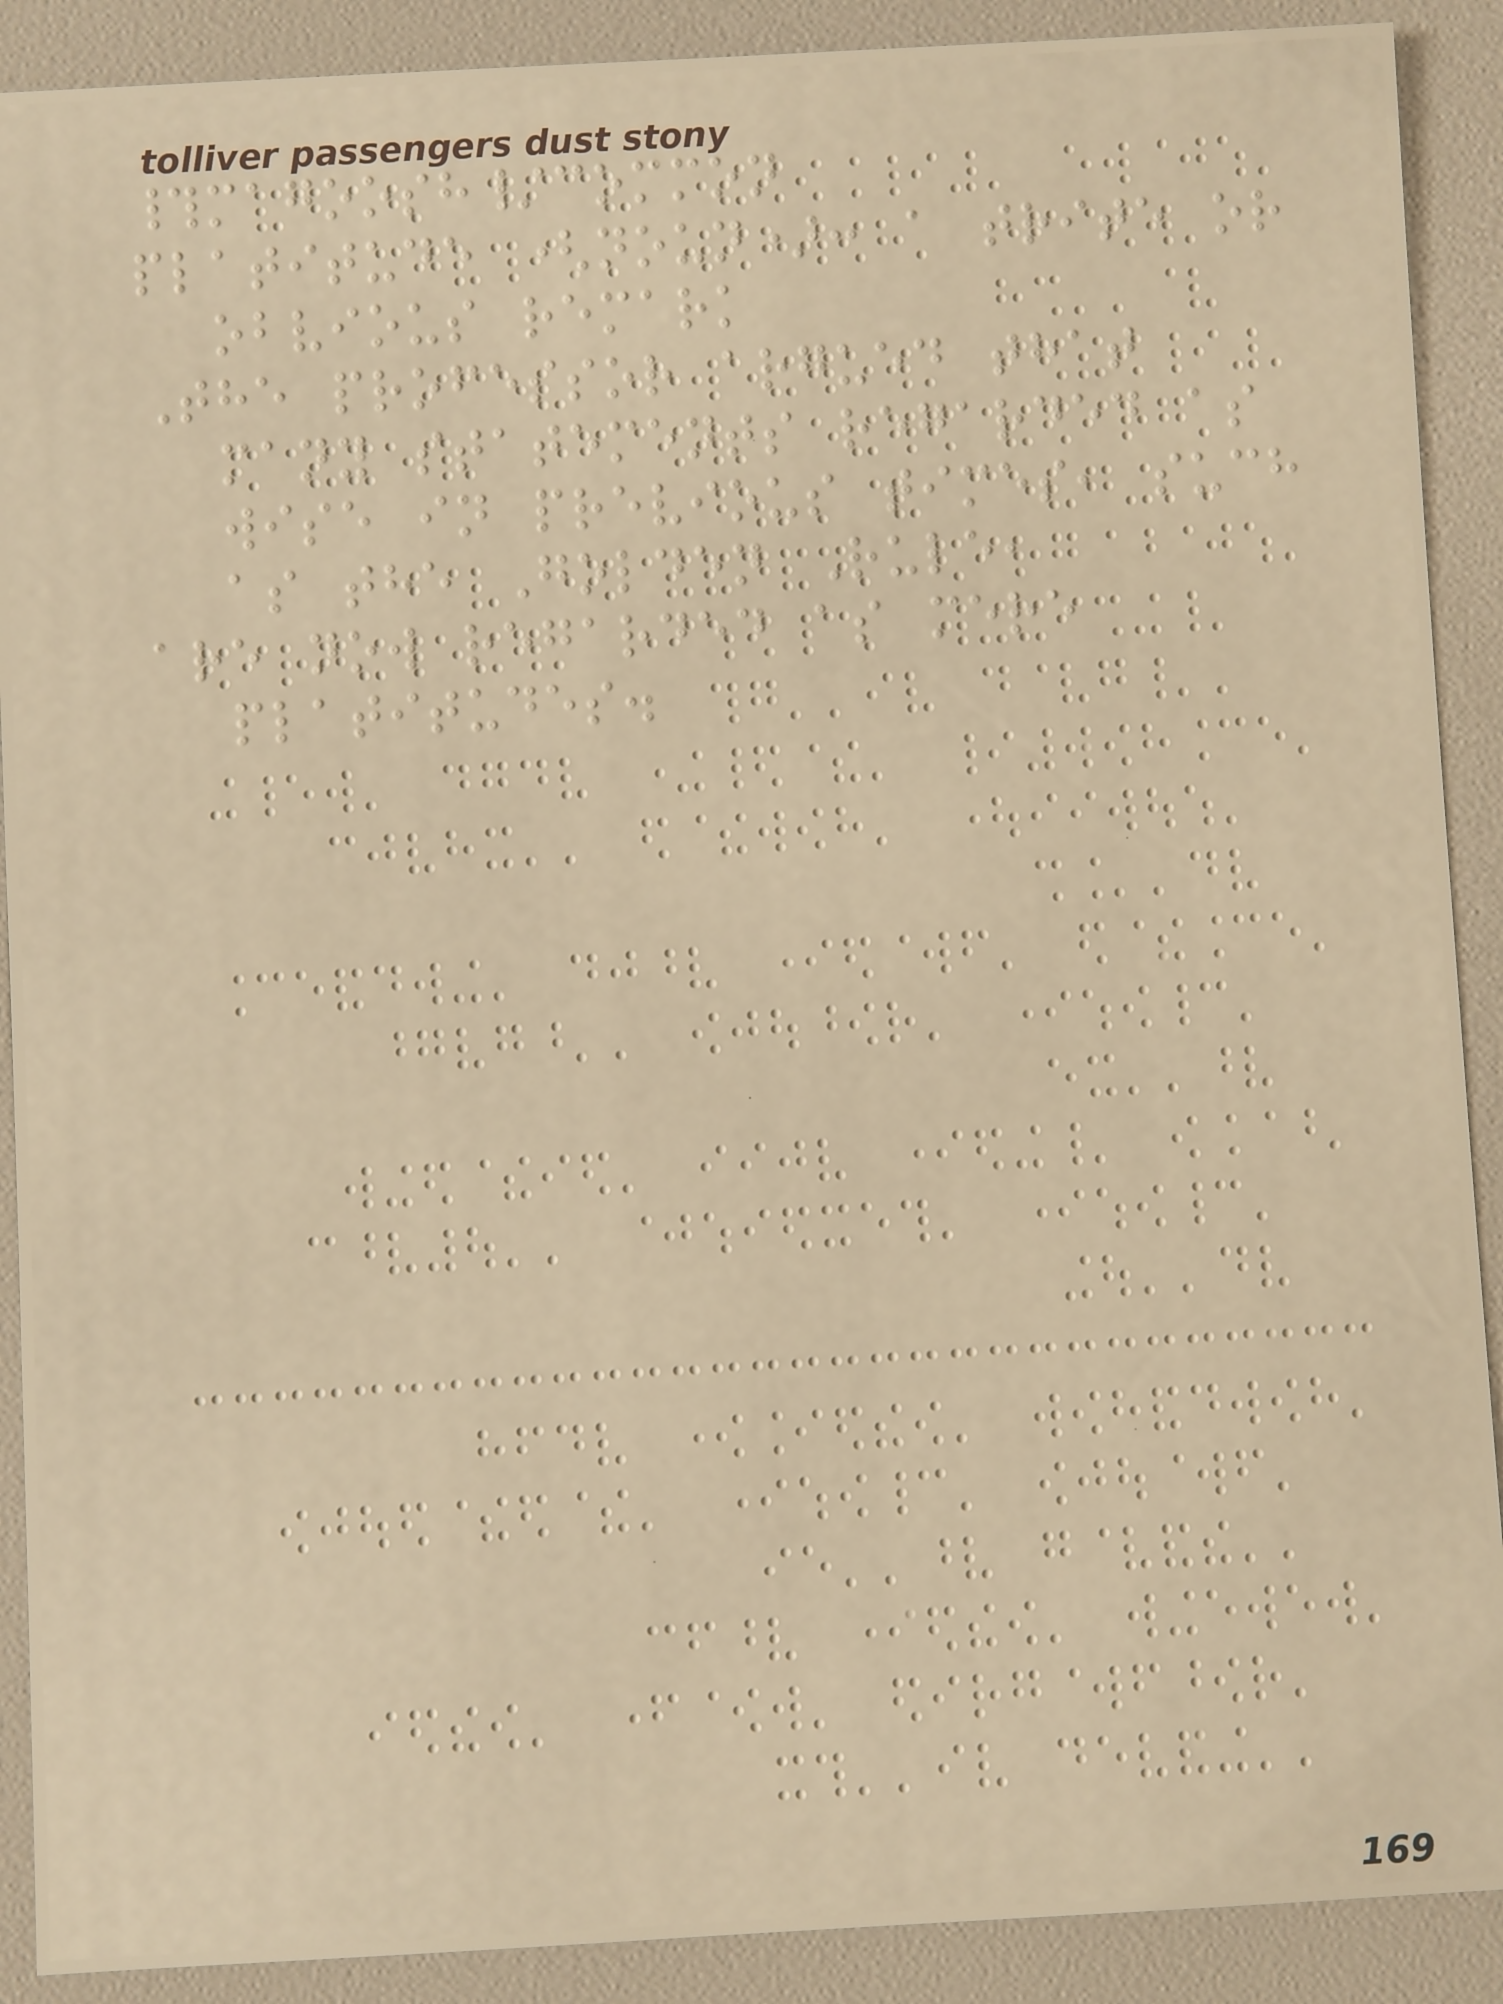#magoosh/common
platitude (noun): a trite or
obvious remark
The professor argued that
many statements regarded as
wise in previous times, such
as the Golden Rule,
are now regarded as mere
platitudes.
